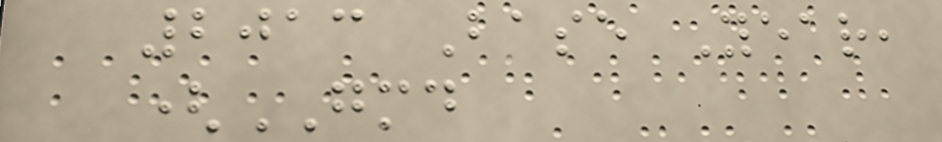2013 Base Year,
(GMD
